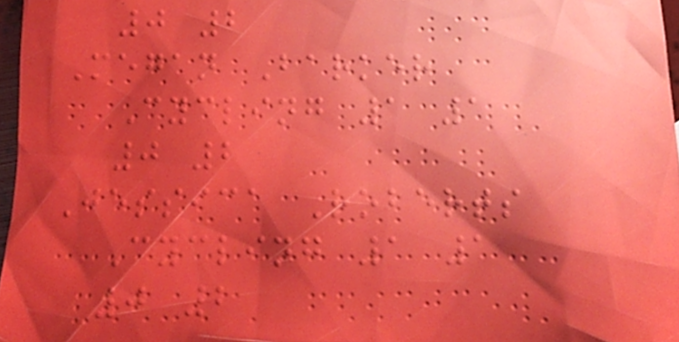0 2
Megan Barker
Cycling 1 1
0 2
Jessica Roberts
Cycling 1 1
0 2
